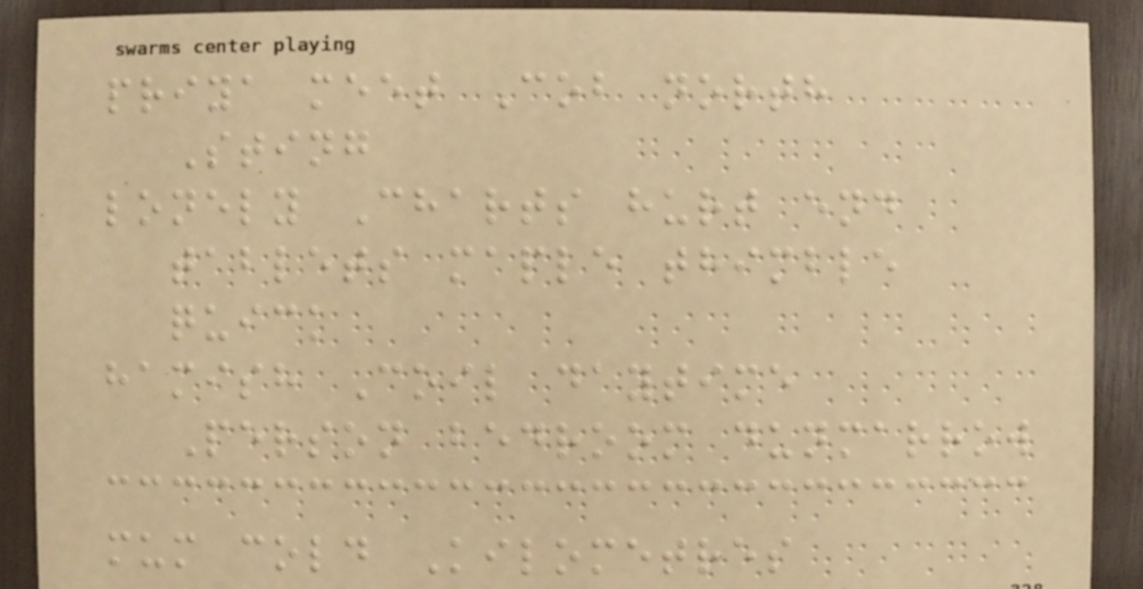priya meet Cob north
Sting
lonely Charts hurt end
tablets maple thimble
quick
hamish Coil daytime
Person bedroom dunmarrow
mum cold Kilometres
